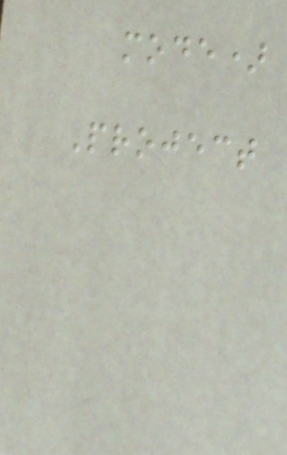mode)
Project
